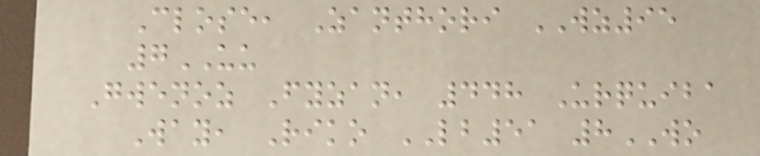Close, Zanthori WZ95
7UU
Gwenoz Fyzan, 448 Urquiba
Way, Riko LB51 8WO
